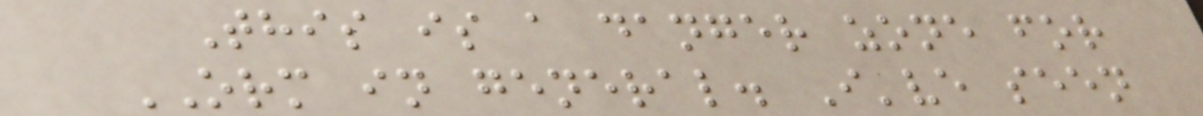This is a danger zone for
ORM in general. I've seen
